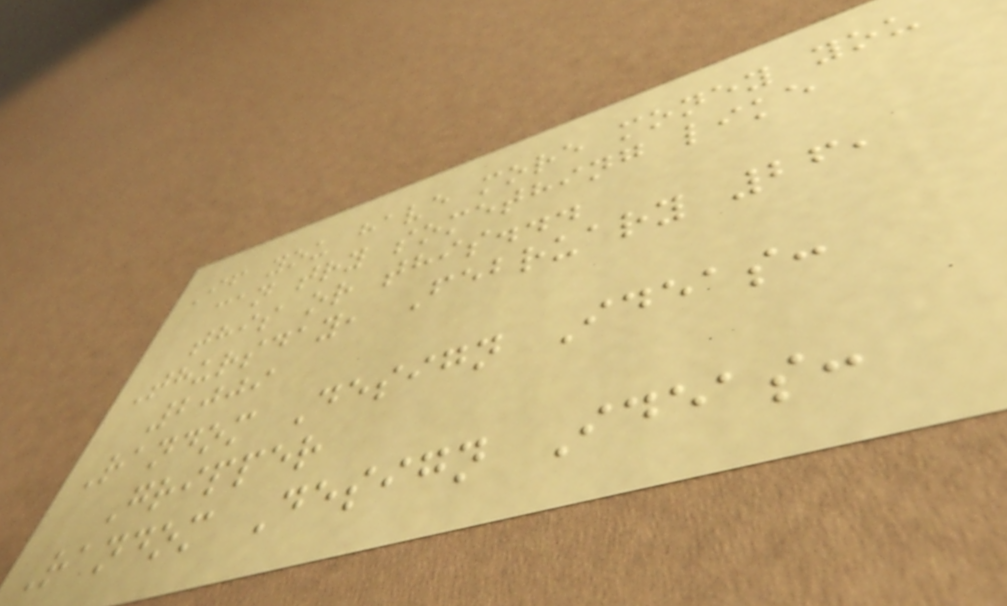If you have more money you
can try something like
this or this...
Thursday, February 26,
2009
Random Design Ideas:
Gripper
Random Design Ideas:
